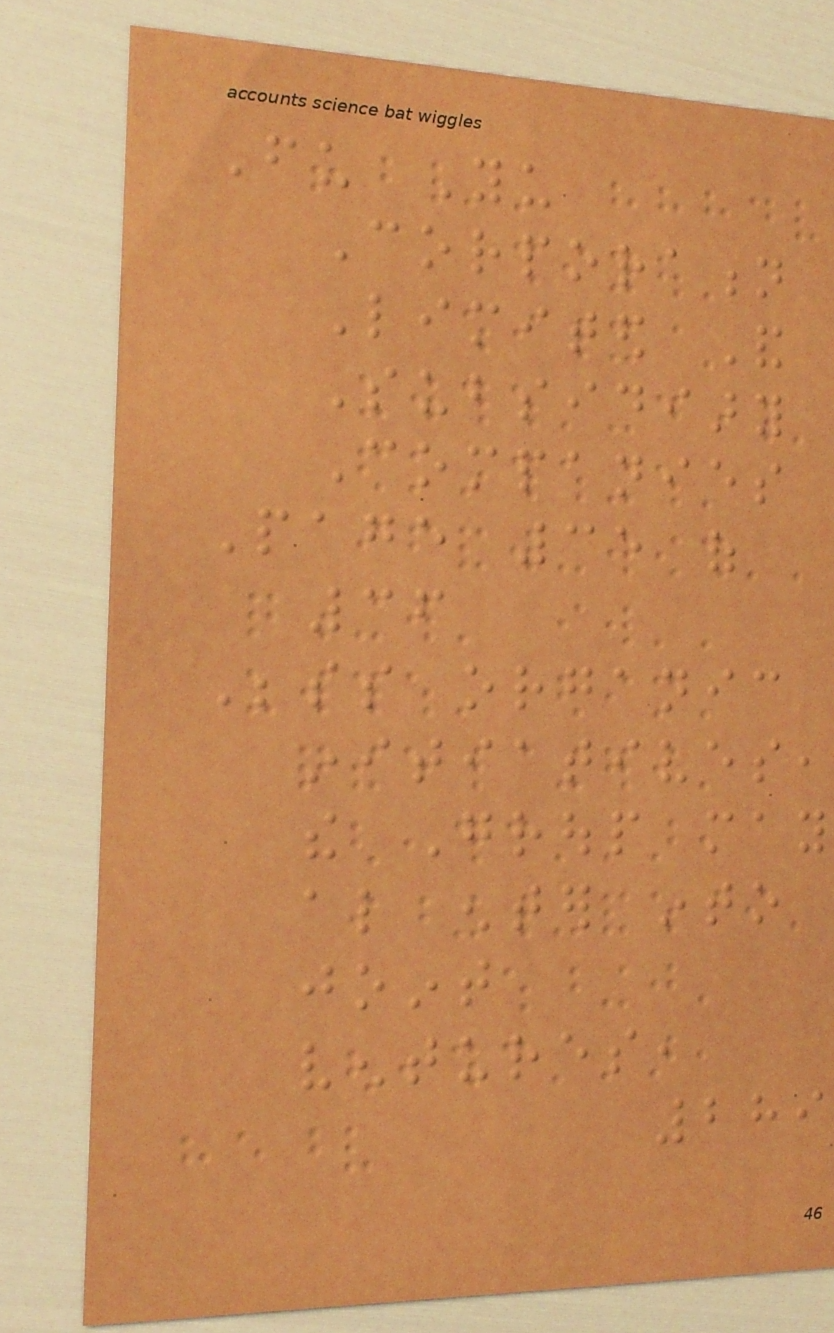Fu Yu
Corporation
Limited And
Subsidiary
Companies
Page 35 of
36
Besides organic
initiatives,
the Group may
also enter into
joint
ventures,
289
